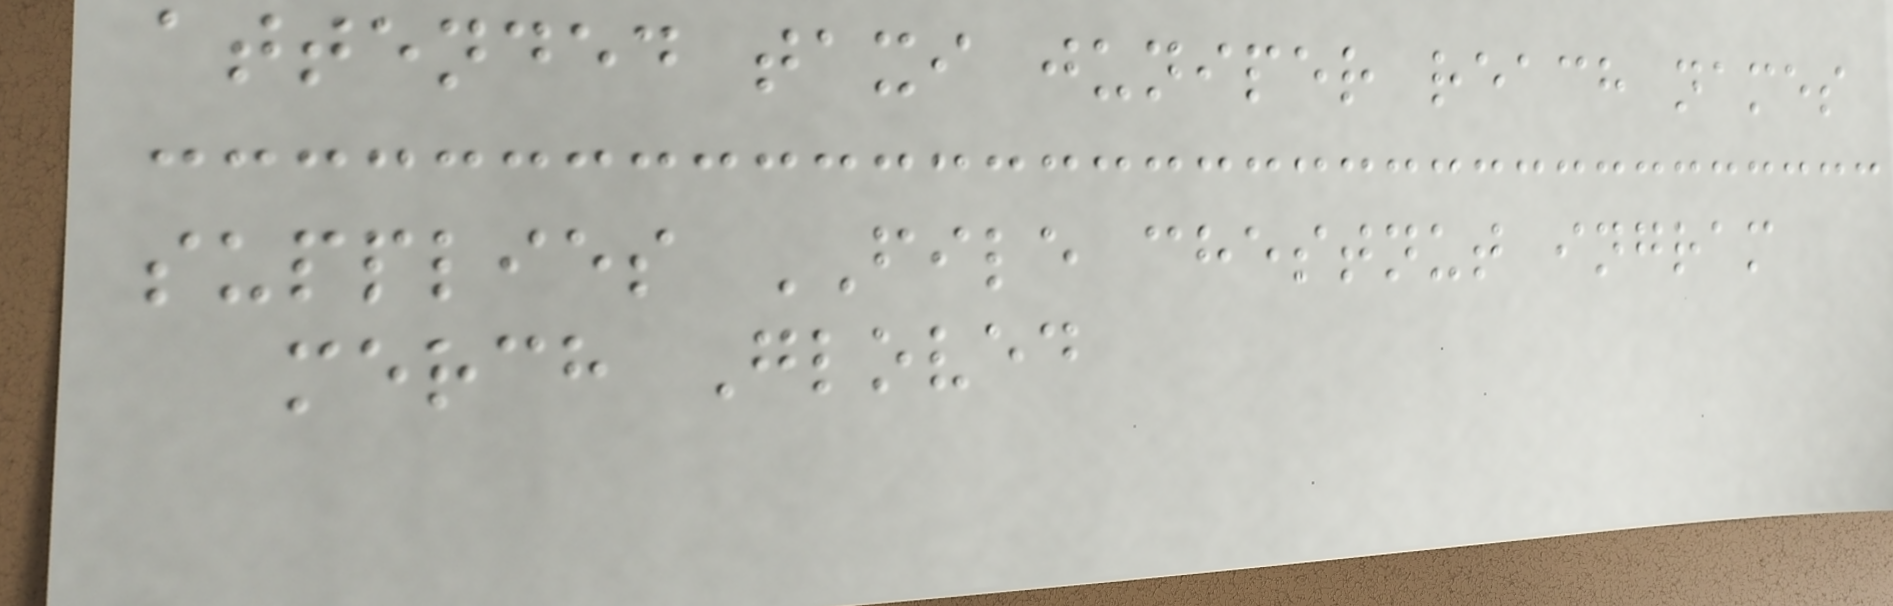attended taxi juniper reach names
supplies FILE chestnut ingram
merch Gloved
